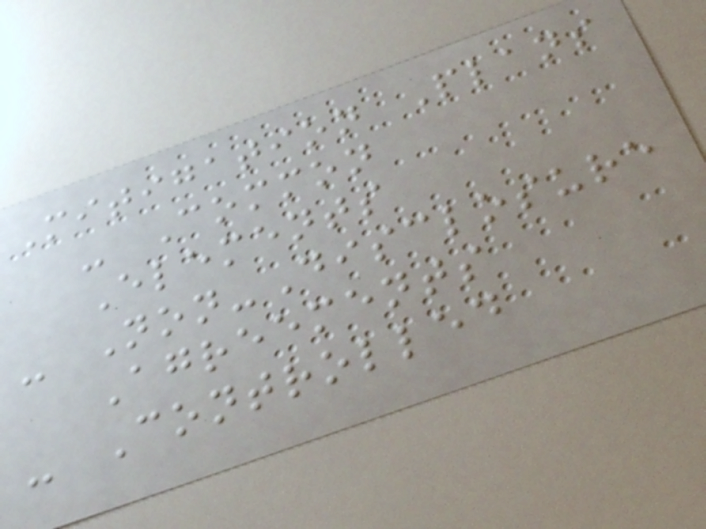Mitigation Plans
- Common
Elements
- Non-Disclosure
Agreements
- Controlled
